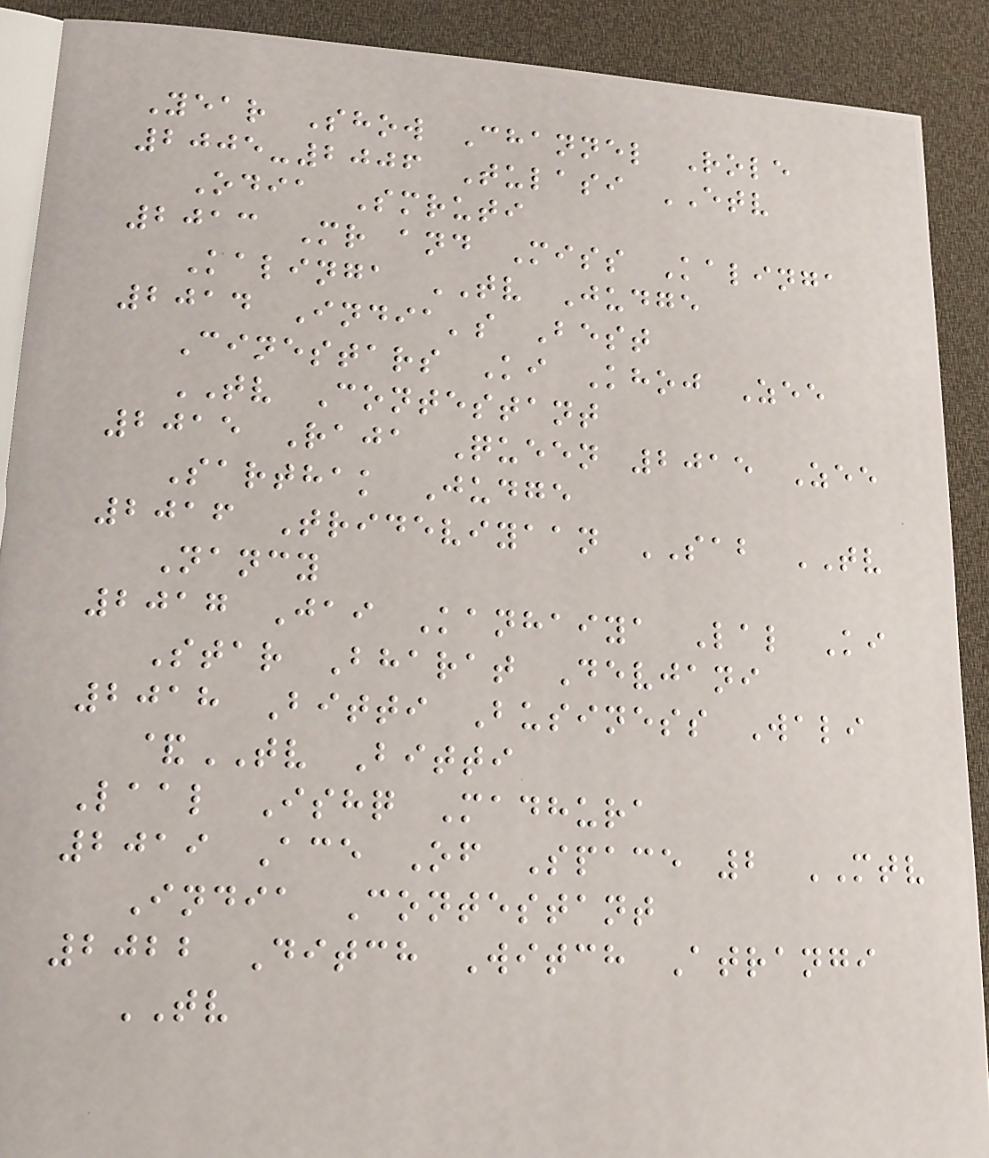Year Show Channel Role
2005-2006 Tulasi ETV
Odia Smruti
2013 Mr and Miss Kalinga
Kalinga TV Judge
2014 India's Best
Cinestars Ki Khoj Zee
TV Contestant
2015 Raja Queen 2015 Zee
Sarthak Judge
2016 Trideviyaan SAB TV
Nancy
2017 Jai Kanhaiya Lal Ki
Star Bharat Devjani
2018 Bitti Business Wali
&TV Bitti
Laal Ishq Madhura
2019 Ace Of Space 2 MTV
India Contestant
2022 Ditch Witch Atrangi
TV
